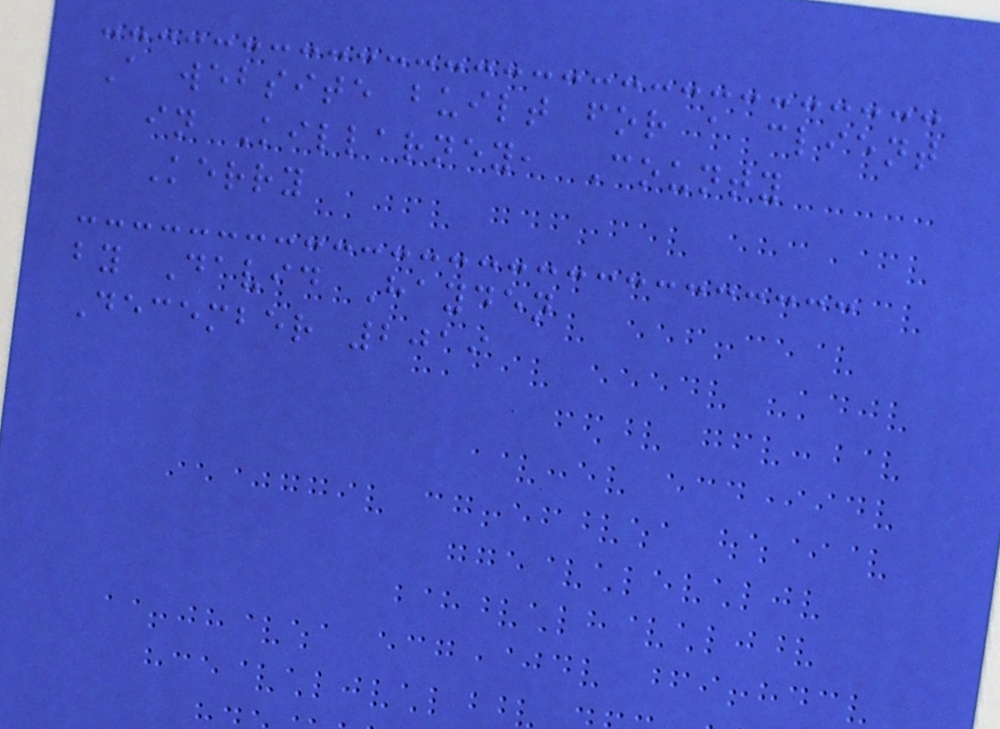A website built for a client
in Killarney, County
Kerry
by David Hayden
December 2019
